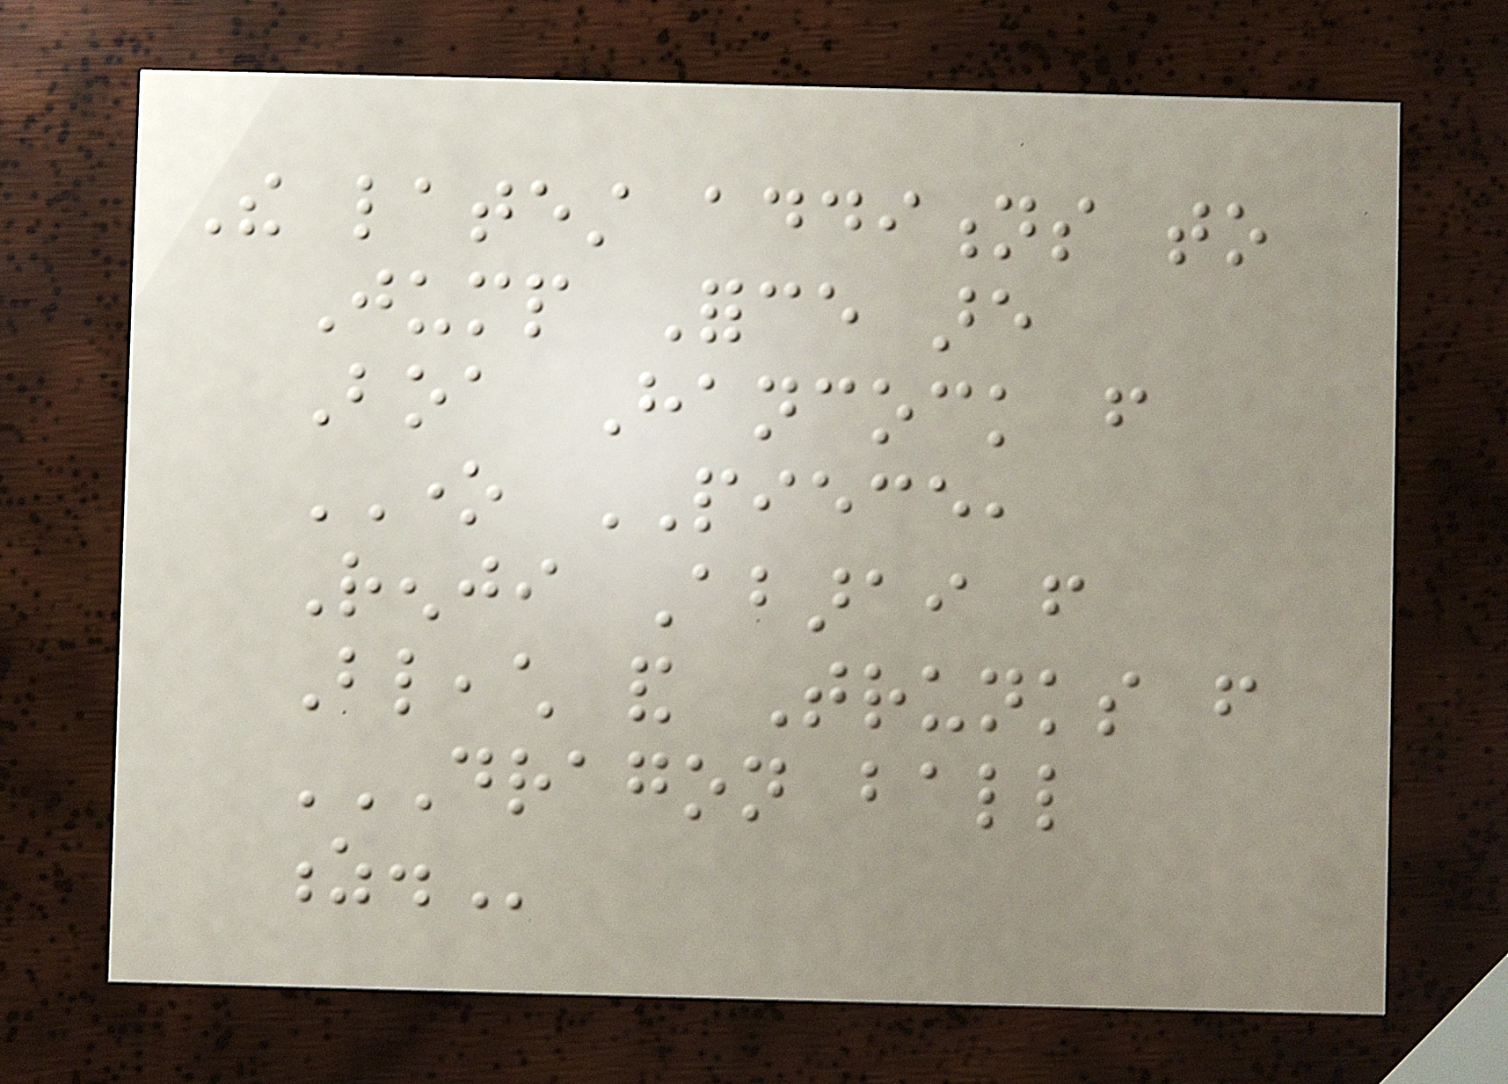The latest additions to
Jump Force are
Boa Hancock from
ONE PIECE,
Renji Abarai from
Bleach and Trunks from
DRAGON BALL
Z.
